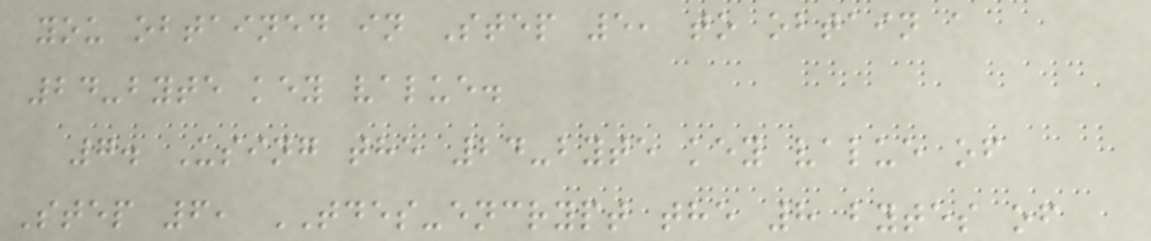you obtained in Step 5, to obtain a
24-byte key value.
7. Using the 24-byte key value of
Step 6, TDES-encrypt the 8 bytes of
